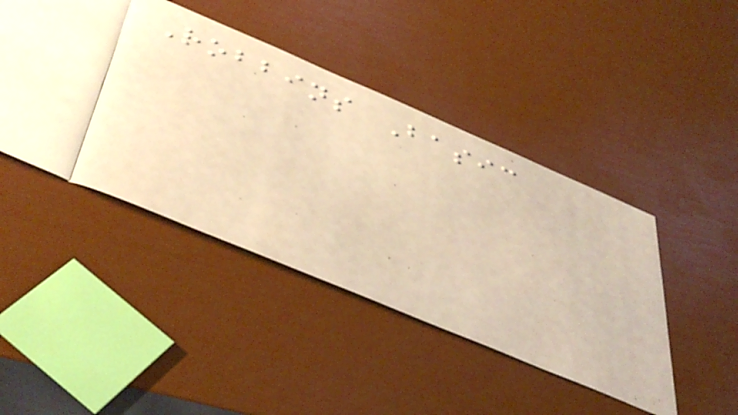Robbins Basic
